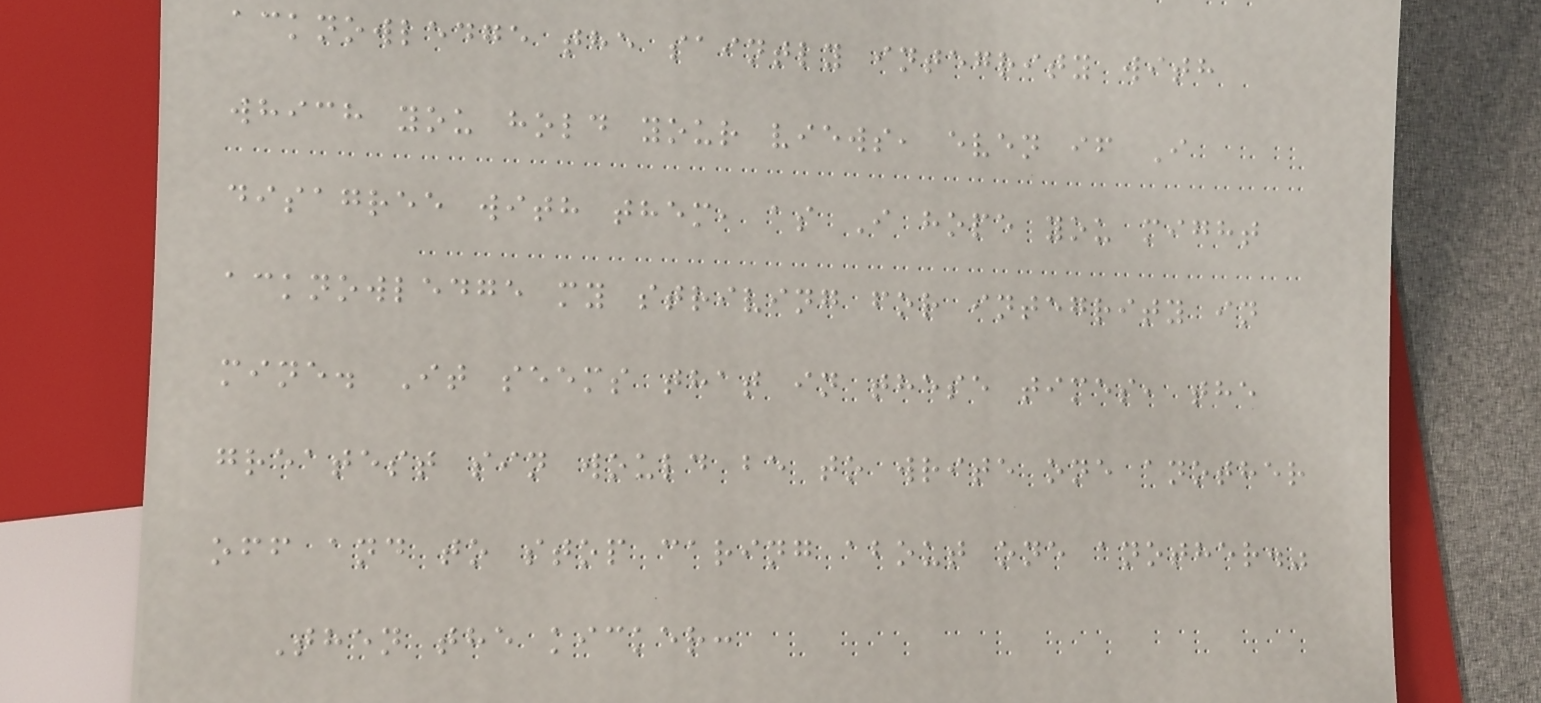acknowledge the saintly integrity with
which you hold your views, even if I
disagree with them, as I hope you might
acknowledge my striving for integrity in
mine. It seems that in these times, the
greatest sin would be to write one another
off and to stop caring about one another."
Then the kicker:
